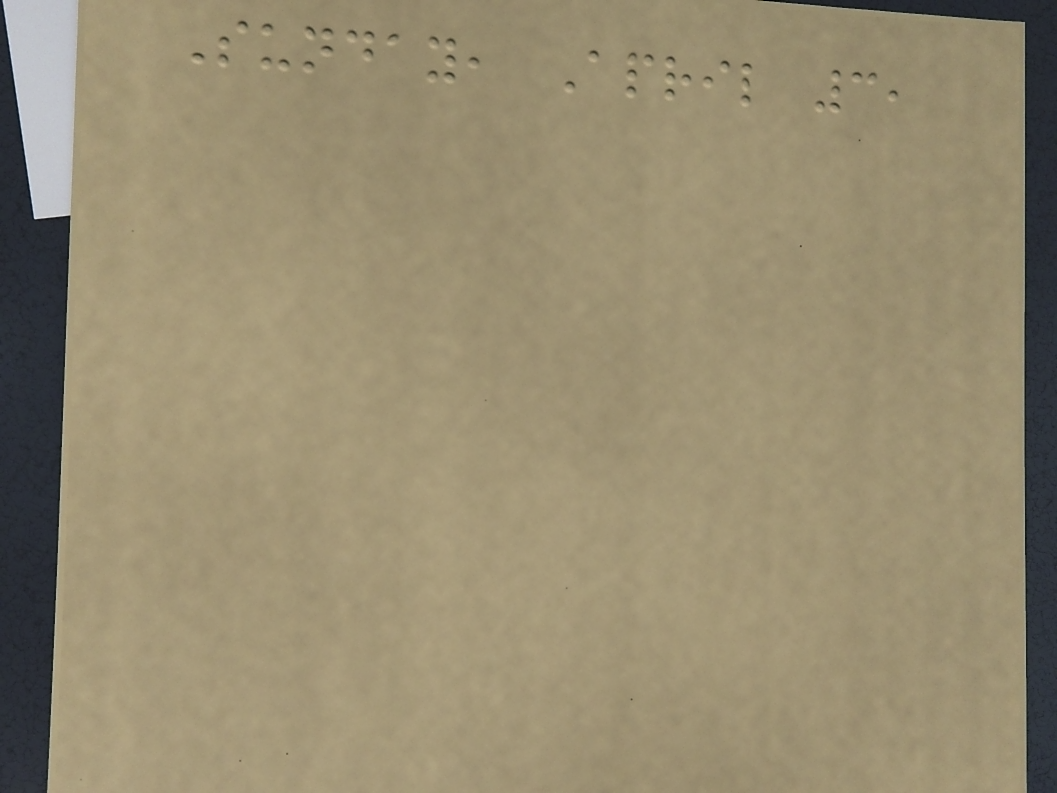Sunday, April 3,
